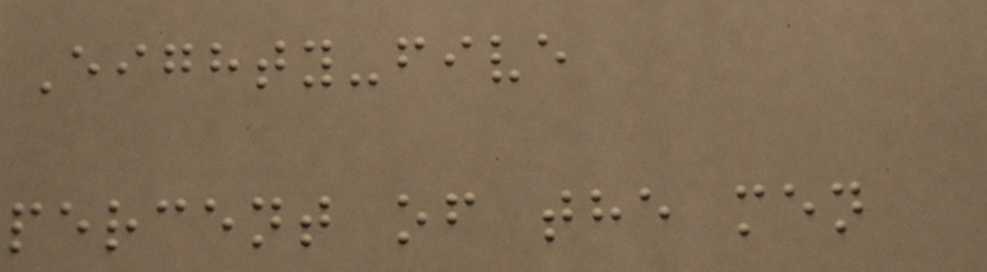Eighty-five
percent of the men
